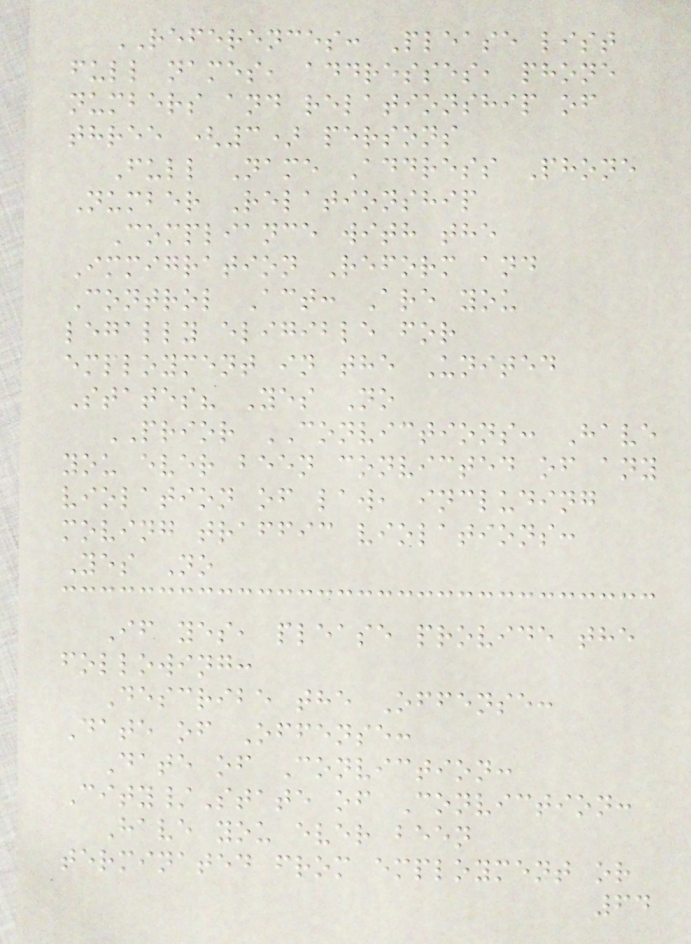REFERENCES: Please list
full names, addresses, phone
numbers and relationship of
three (3) persons
Full Name Address Phone
Number Relationship
Compliance with the
Immigration Reform and
Control Act: Are you
legally eligible for
employment in the United
States? Yes No
PRIOR CONVICTIONS: Have
you ever been convicted of any
violation of law, including
moving traffic violations:
Yes No
If yes, please provide the
following:
Describe the Offense:
Date of Offense:
Date of Conviction:
City/State of Conviction:
Have you ever been
terminated from employment or
64
